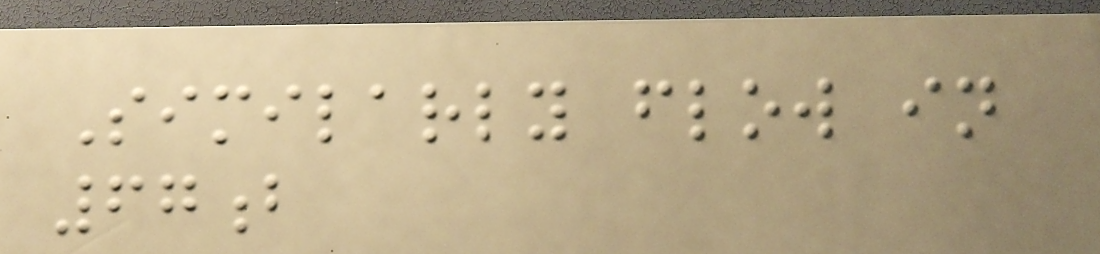Similarly flow in
67b
